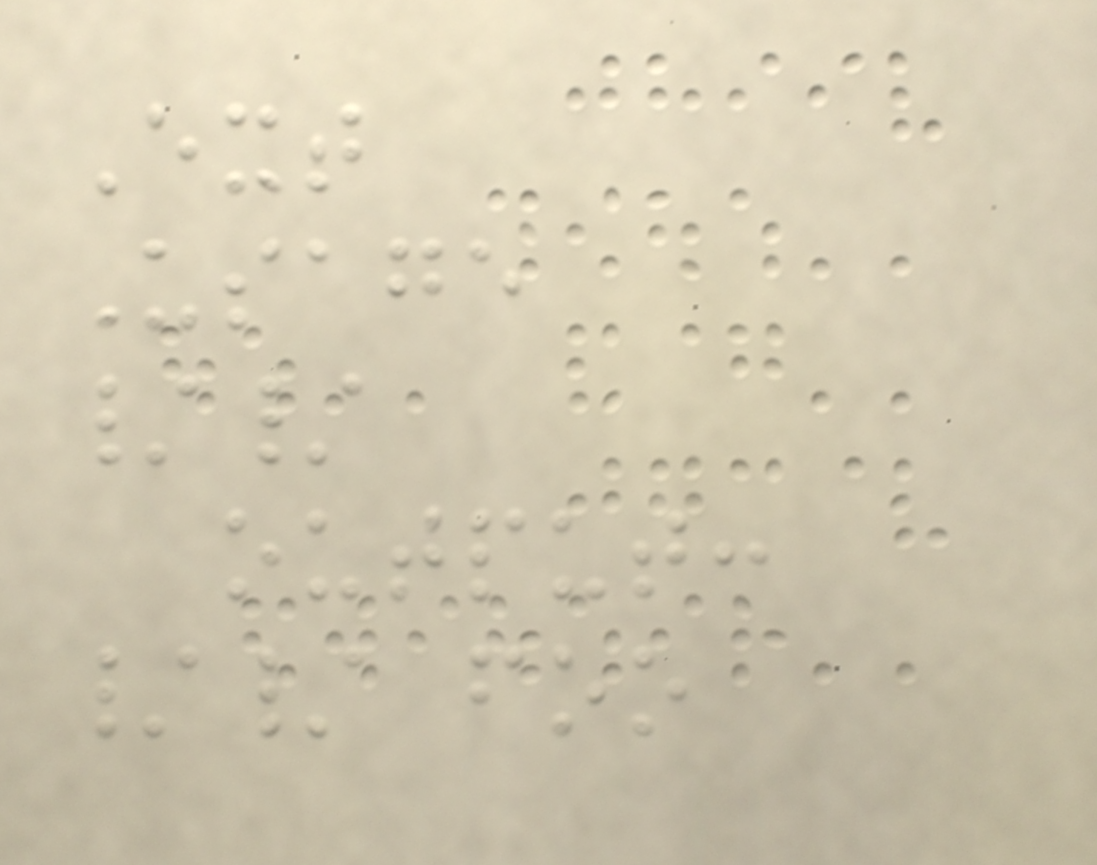Ext
Usage
//
output:
// foo
